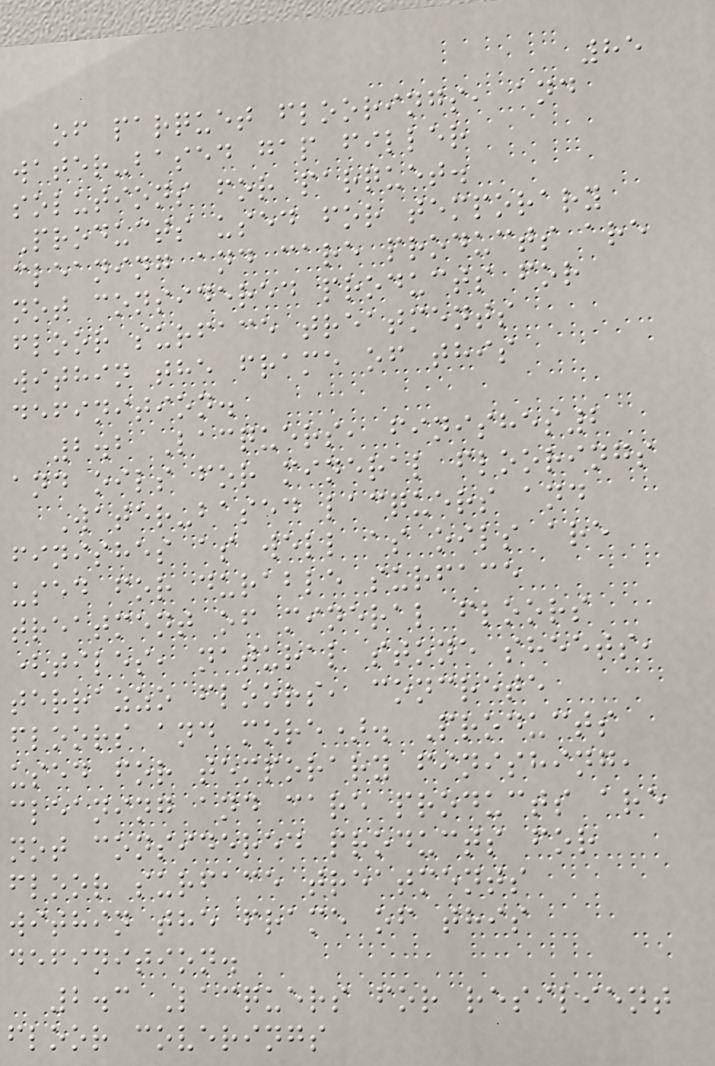85
of parquet floorings, and
water-based gap filler
solutions for parquet.
Products used for temporary
cleaning and care products are
not considered products for
floor surface treatments
within the frame of this
definition.
2.2 Lacquers, finishes2
and oils for mineral floorings
Water-based lacquers and
finishes as well as oils are
used for durable surface
treatment of mineral floors
(tiles, natural stone sheets,
terrazzo floors, concrete
floors and more). Products
used for temporary finishing,
cleaning and care products are
not considered products for
floor surface treatments
within the frame of this
definition.
2.3 Lacquers for resilient
floor coverings
